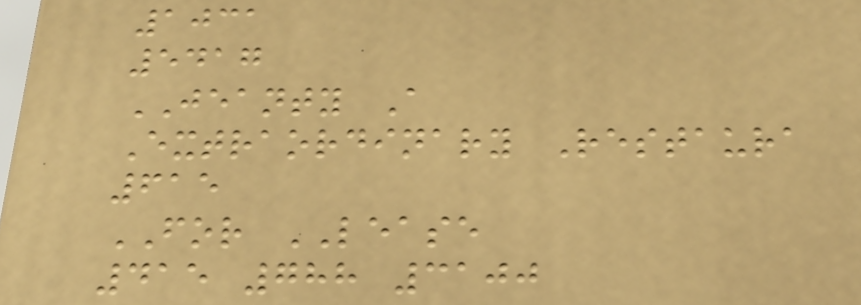1031
5417
JEANTY A
Extraordinary Restaura
615
FOR LEASE
415 788 3100
